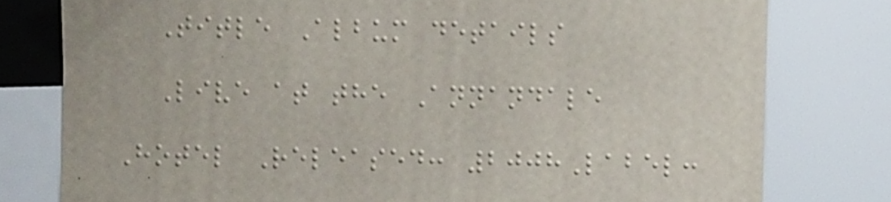Title Album details
Live at the Annandale
Hotel Released: 2008Label:
